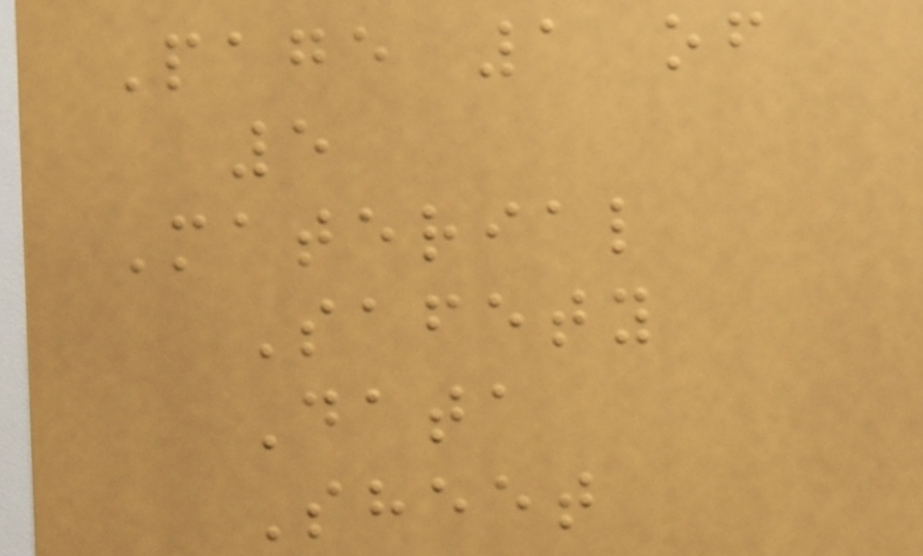Page 1 of
5
Material
Safety
Data
Sheet
